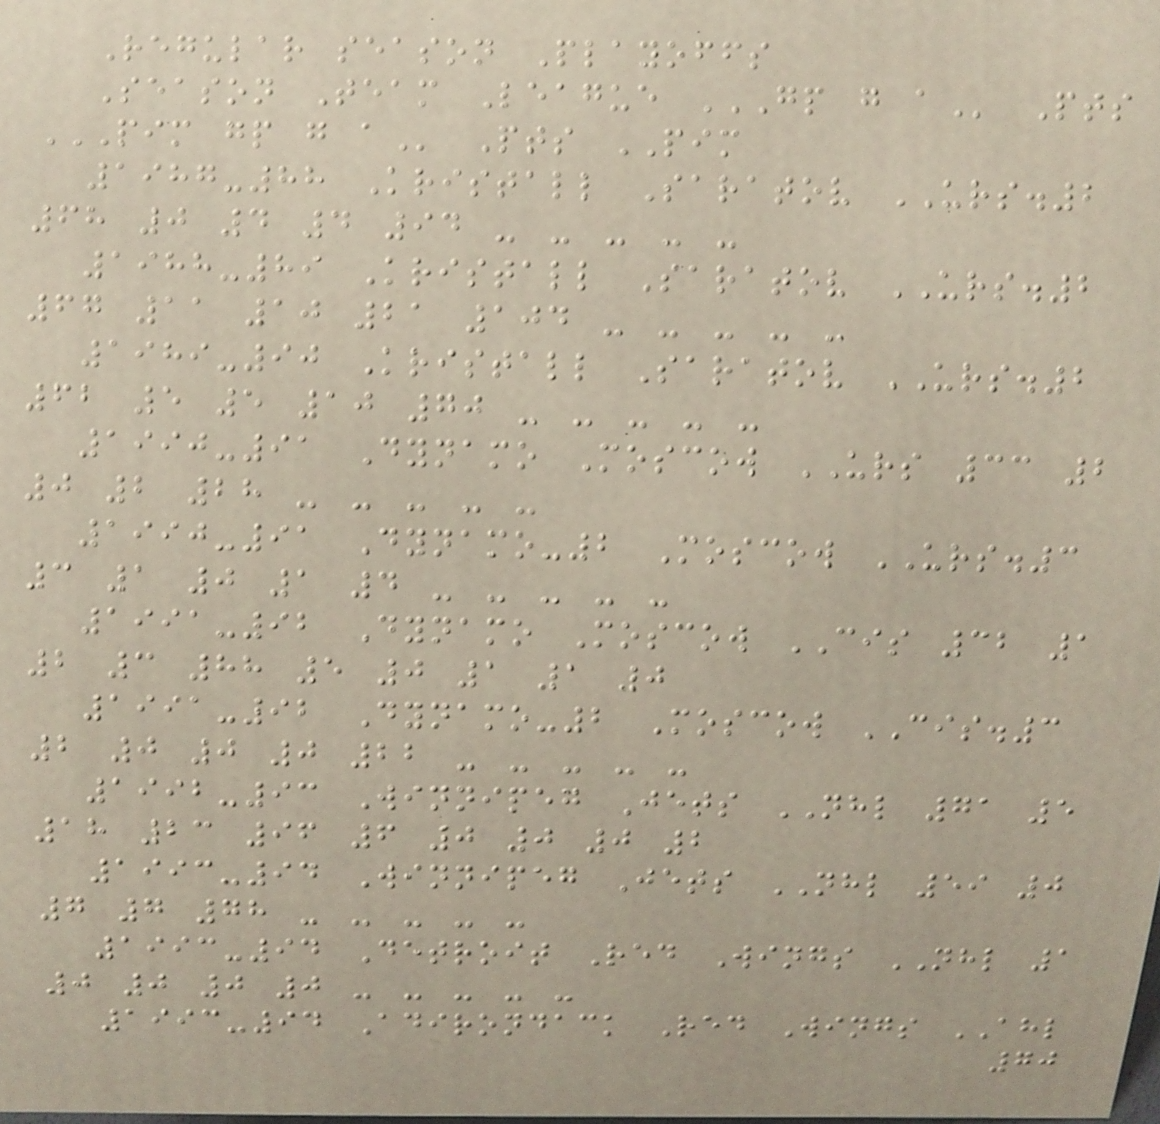Regular season Playoffs
Season Team League GP G A Pts
PIM GP G A Pts PIM
1987-88 Kristall Saratov URS.2
68 0 4 4 94 - - - - -
1988-89 Kristall Saratov URS.2
67 11 10 21 104 - - - - -
1989-90 Kristall Saratov URS.2
62 5 5 10 70 - - - - -
1990-91 Dynamo Moscow URS 33 2
0 2 28 - - - - -
1990-91 Dynamo-2 Moscow URS.3
3 1 0 1 4 - - - - -
1991-92 Dynamo Moscow CIS 32 1
2 3 88 5 0 1 1 0
1991-92 Dynamo-2 Moscow CIS.3
2 0 0 0 22 - - - - -
1992-93 Winnipeg Jets NHL 71 5
18 23 96 6 0 0 0 2
1993-94 Winnipeg Jets NHL 59 0
7 7 78 - - - - -
1993-94 Detroit Red Wings NHL 1
0 0 0 0 - - - - -
1993-94 Adirondack Red Wings AHL
70
